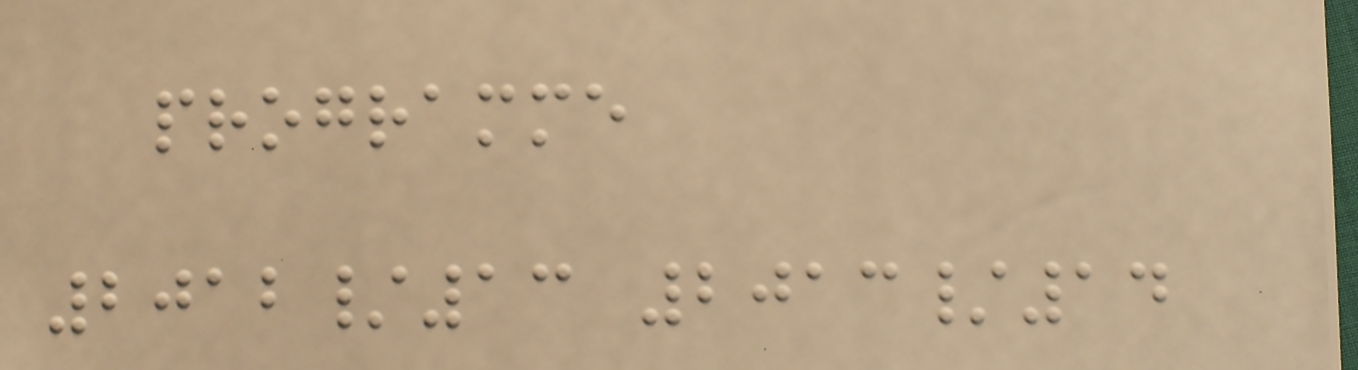programme
2012/13 2013/14
